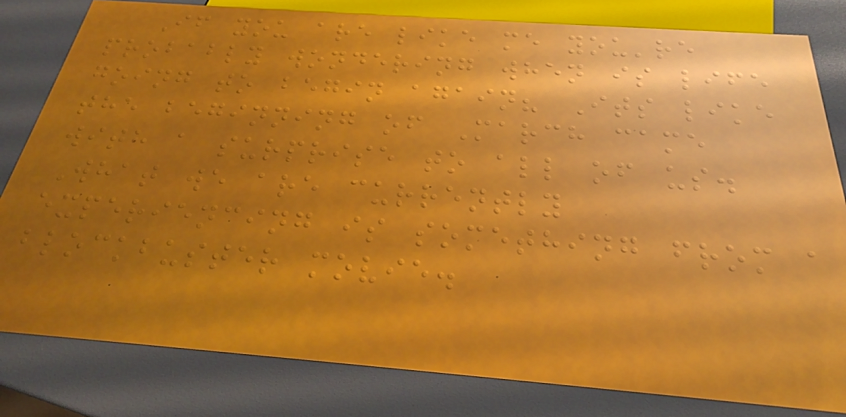If you are like me you're
probably wondering when is life
going to begin again? Its like
the beginning of March came
with a surprise to all of us.
What we are currently
experiencing is something from a
blockbuster movie.
